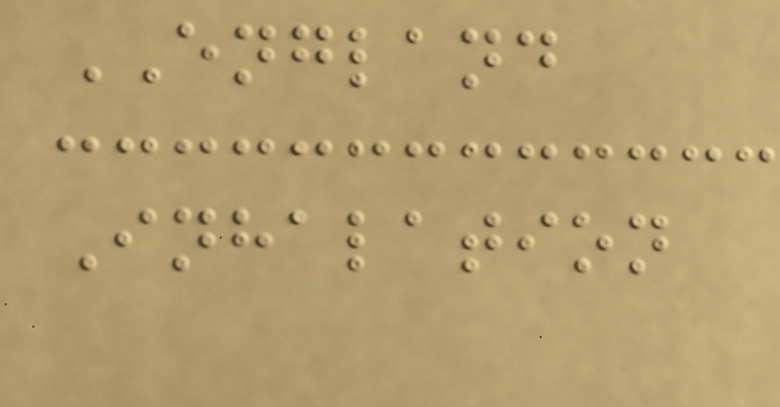ENGLAND
Inhalation
